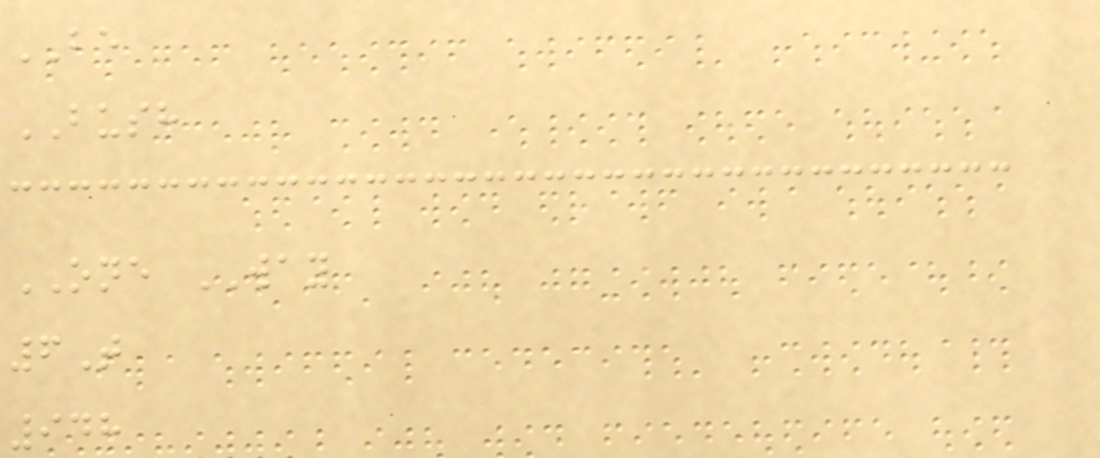BE
BUSH
ONE WAY
6T
948
